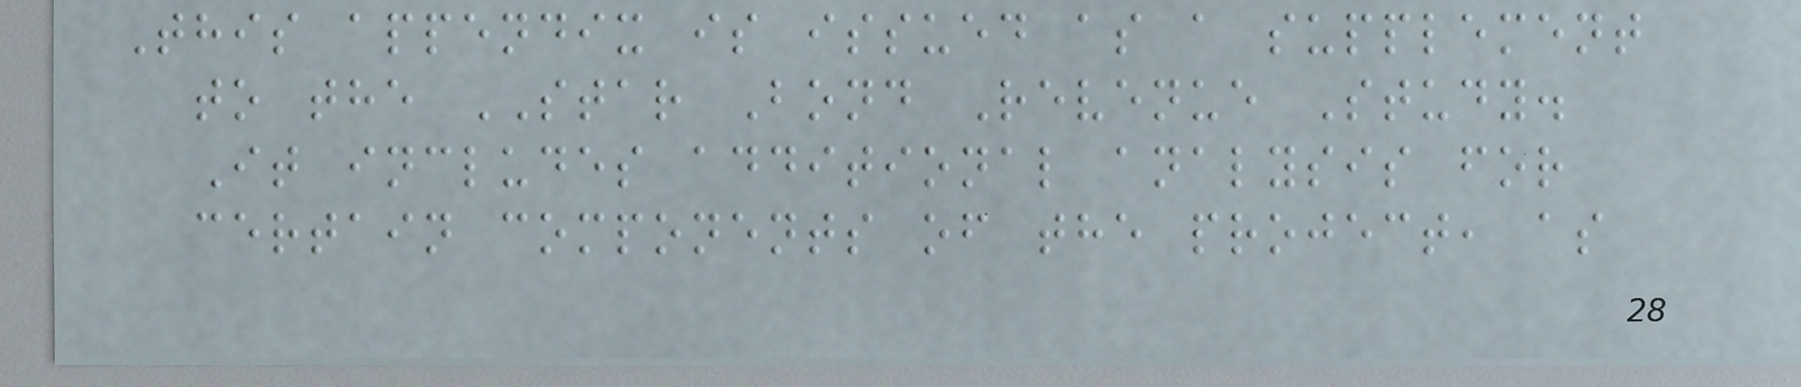This appendix is issued as a supplement
to the STAR Bond Revenue Study.
It includes additional analysis for
certain components of the project, as
